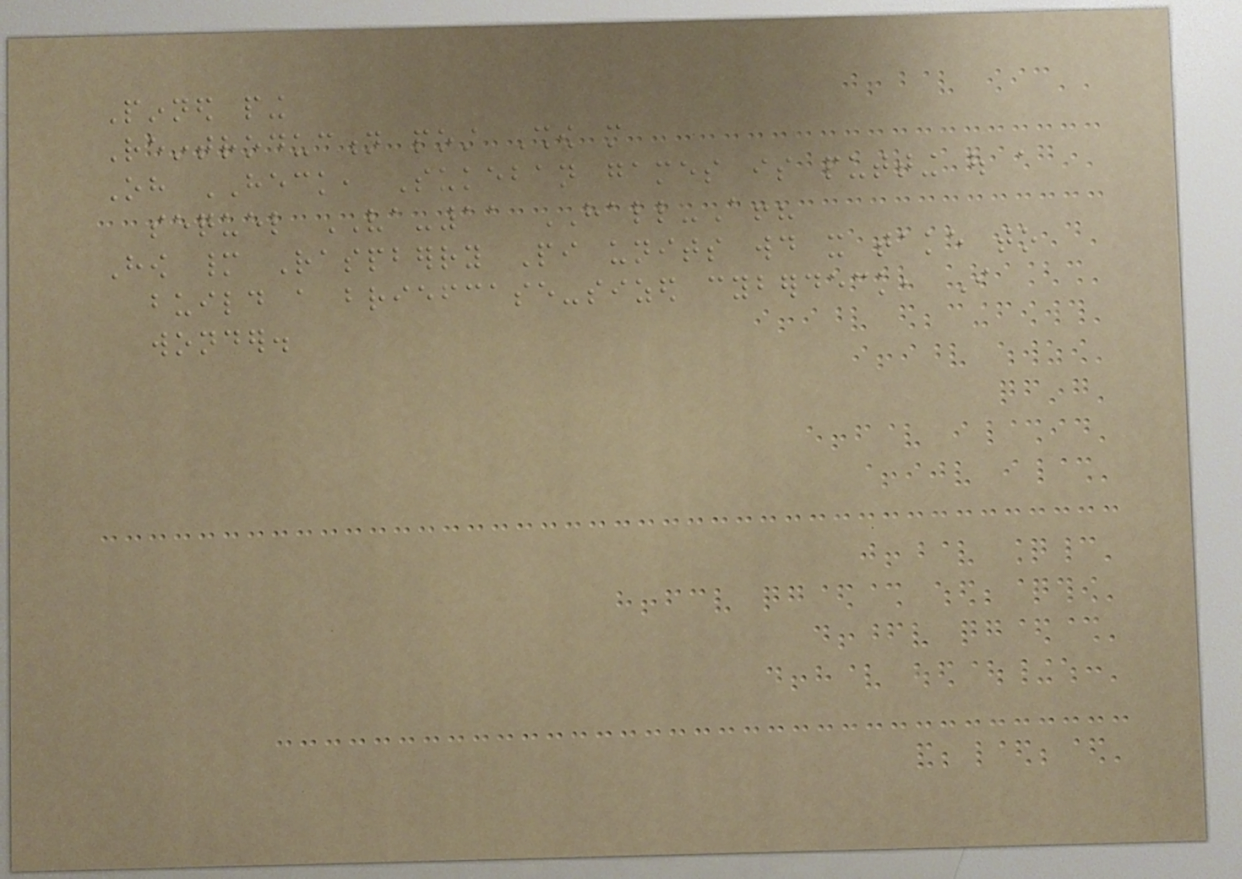Pinned ping
Reintroduction post Show more
Oh HECK, Sukeban games is putting out a
sequel VA-11 HALL-A!?
How many Raspberry Pi units would it take to
build a briefcase-sized cyberdeck, I
wonder.
